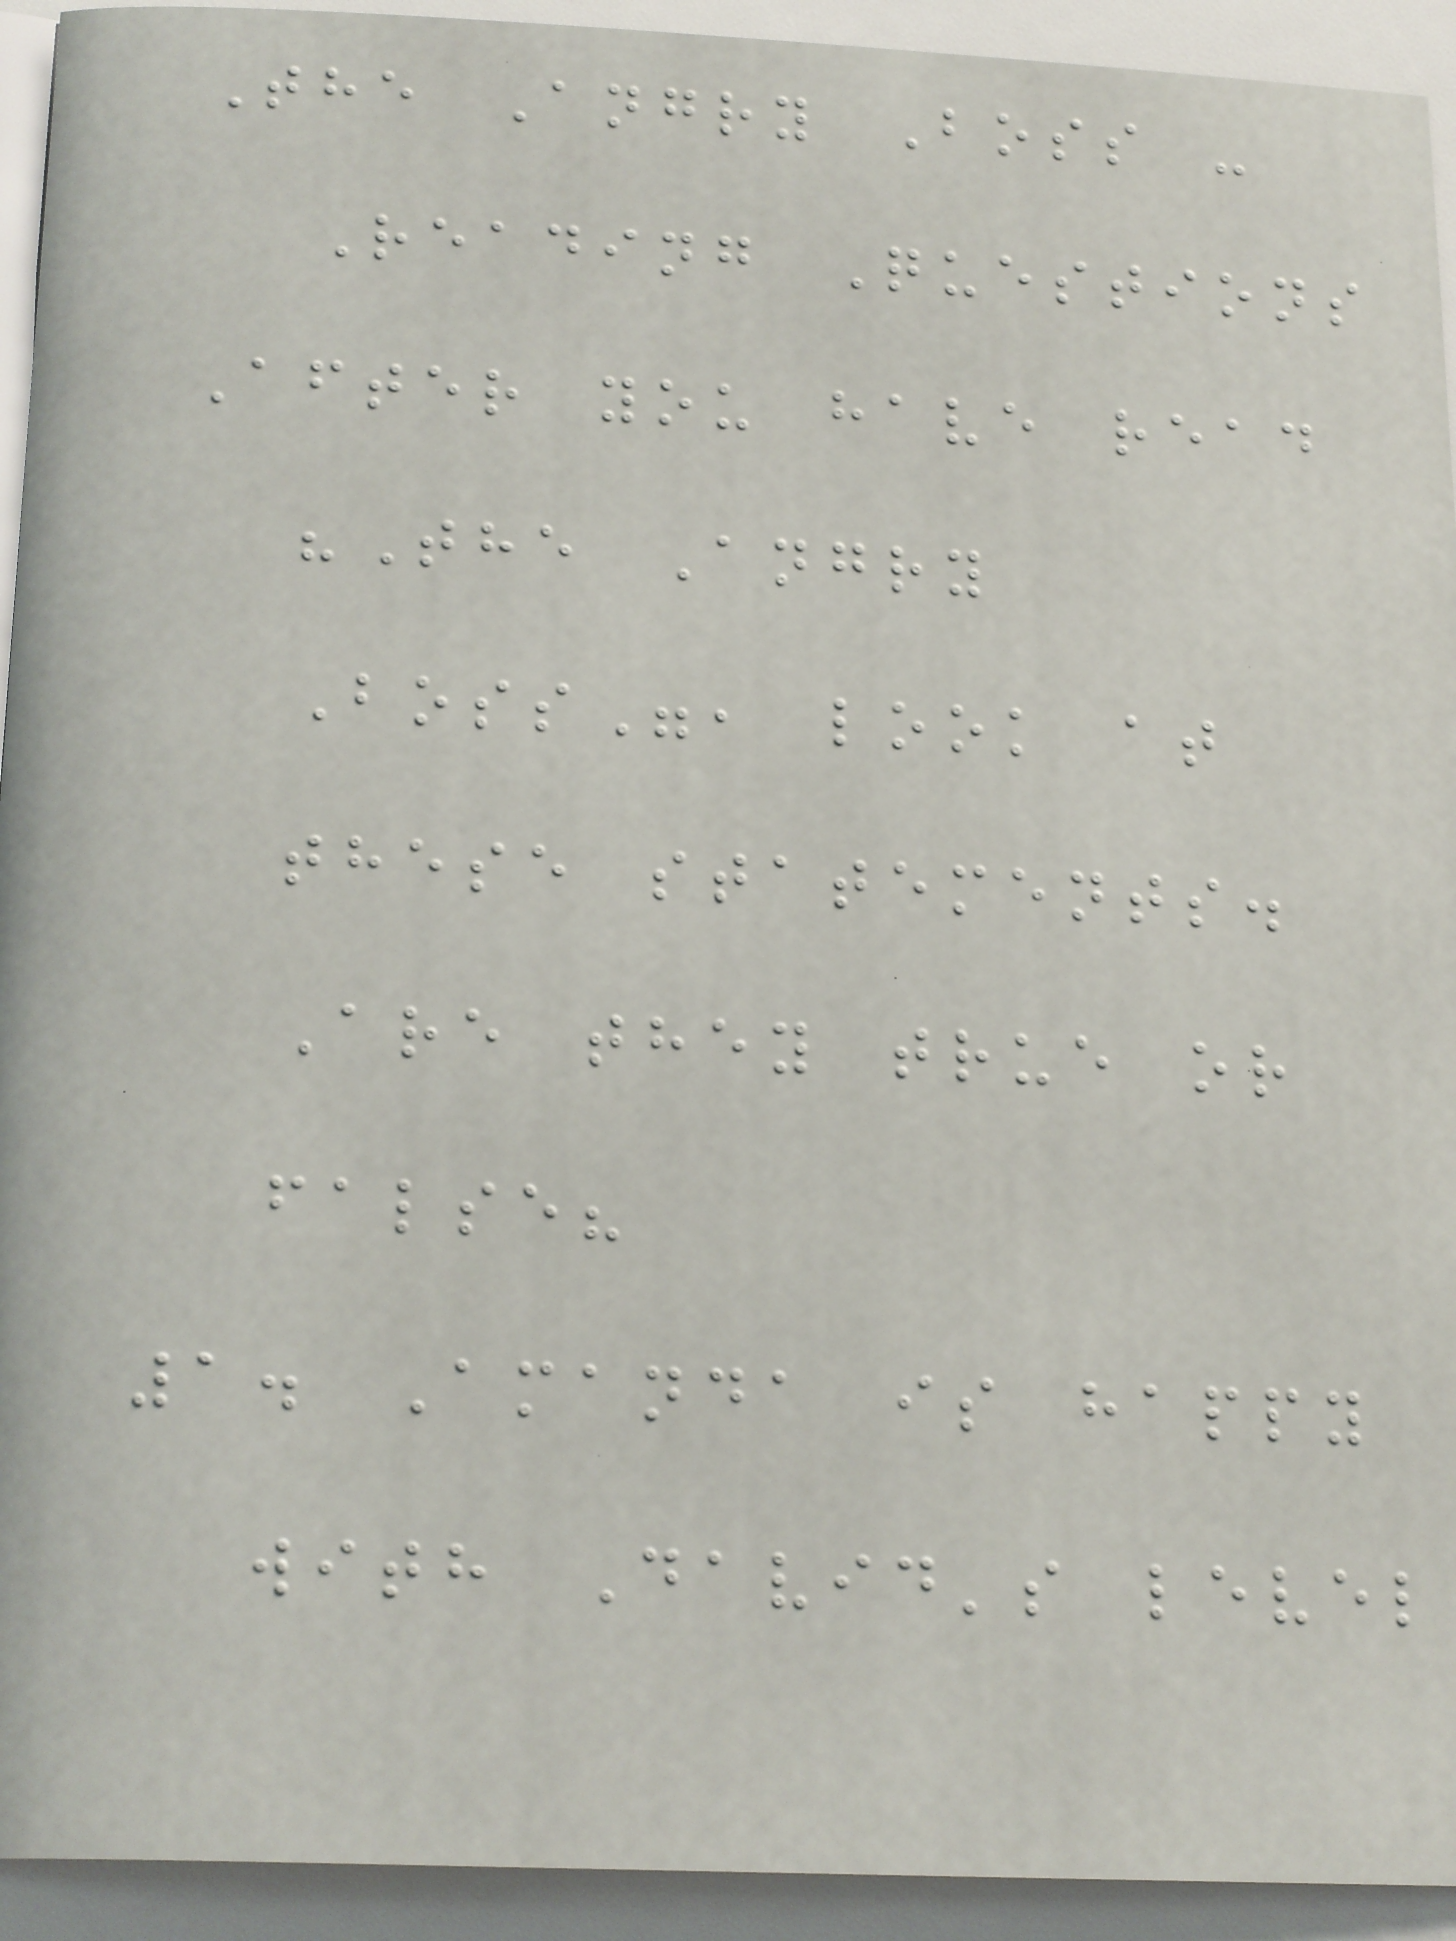The Angry Boss -
Reading Questions
After you have read
"The Angry
Boss", look at
these statements.
Are they true or
false?
1. Amanda is happy
with David's level
